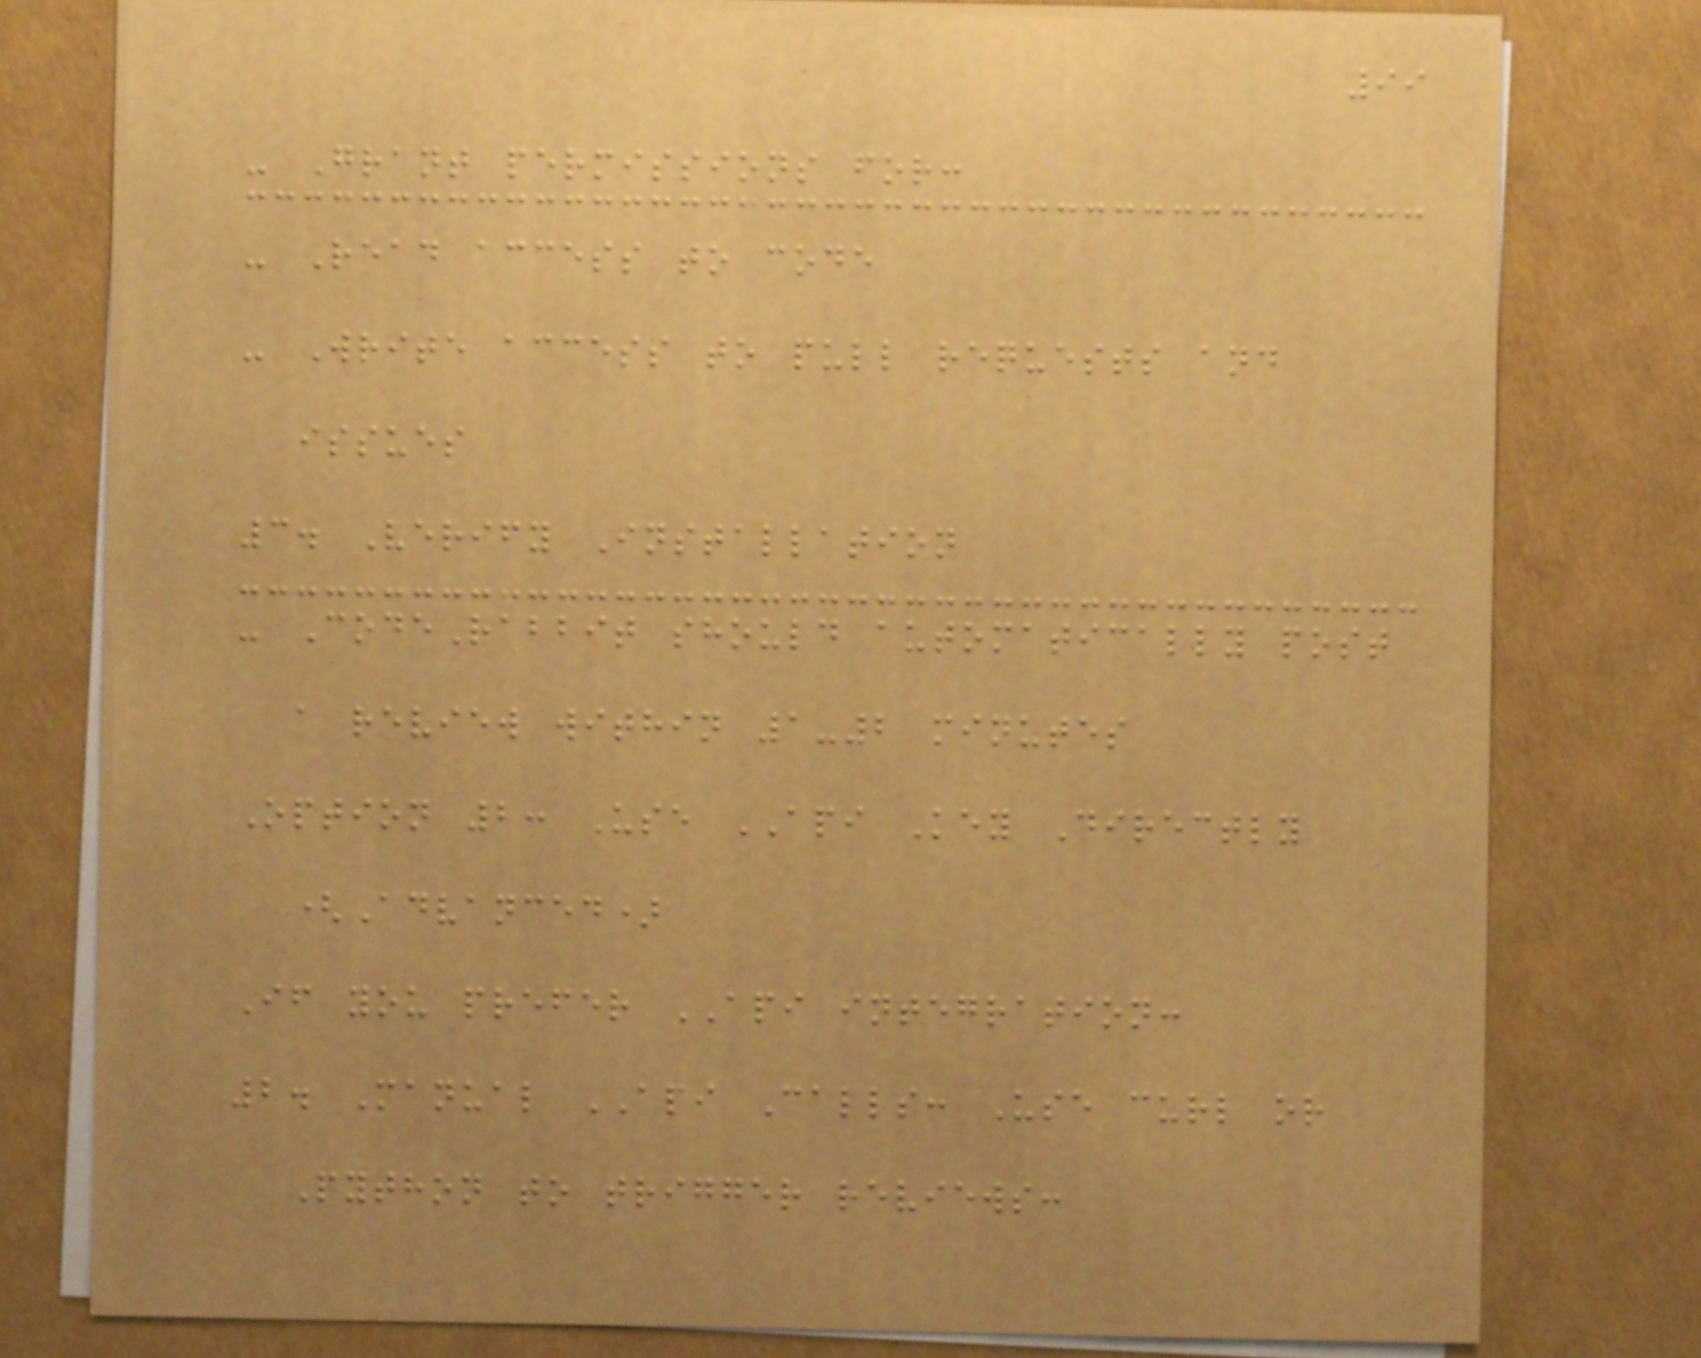99
- Grant permissions for:
- Read access to code
- Write access to pull requests and
issues
3. Verify Installation
- CodeRabbit should automatically post
a review within 1-2 minutes
Option 2: Use API Key Directly
(Advanced)
If you prefer API integration:
2. Manual API Calls: Use curl or
Python to trigger reviews:
